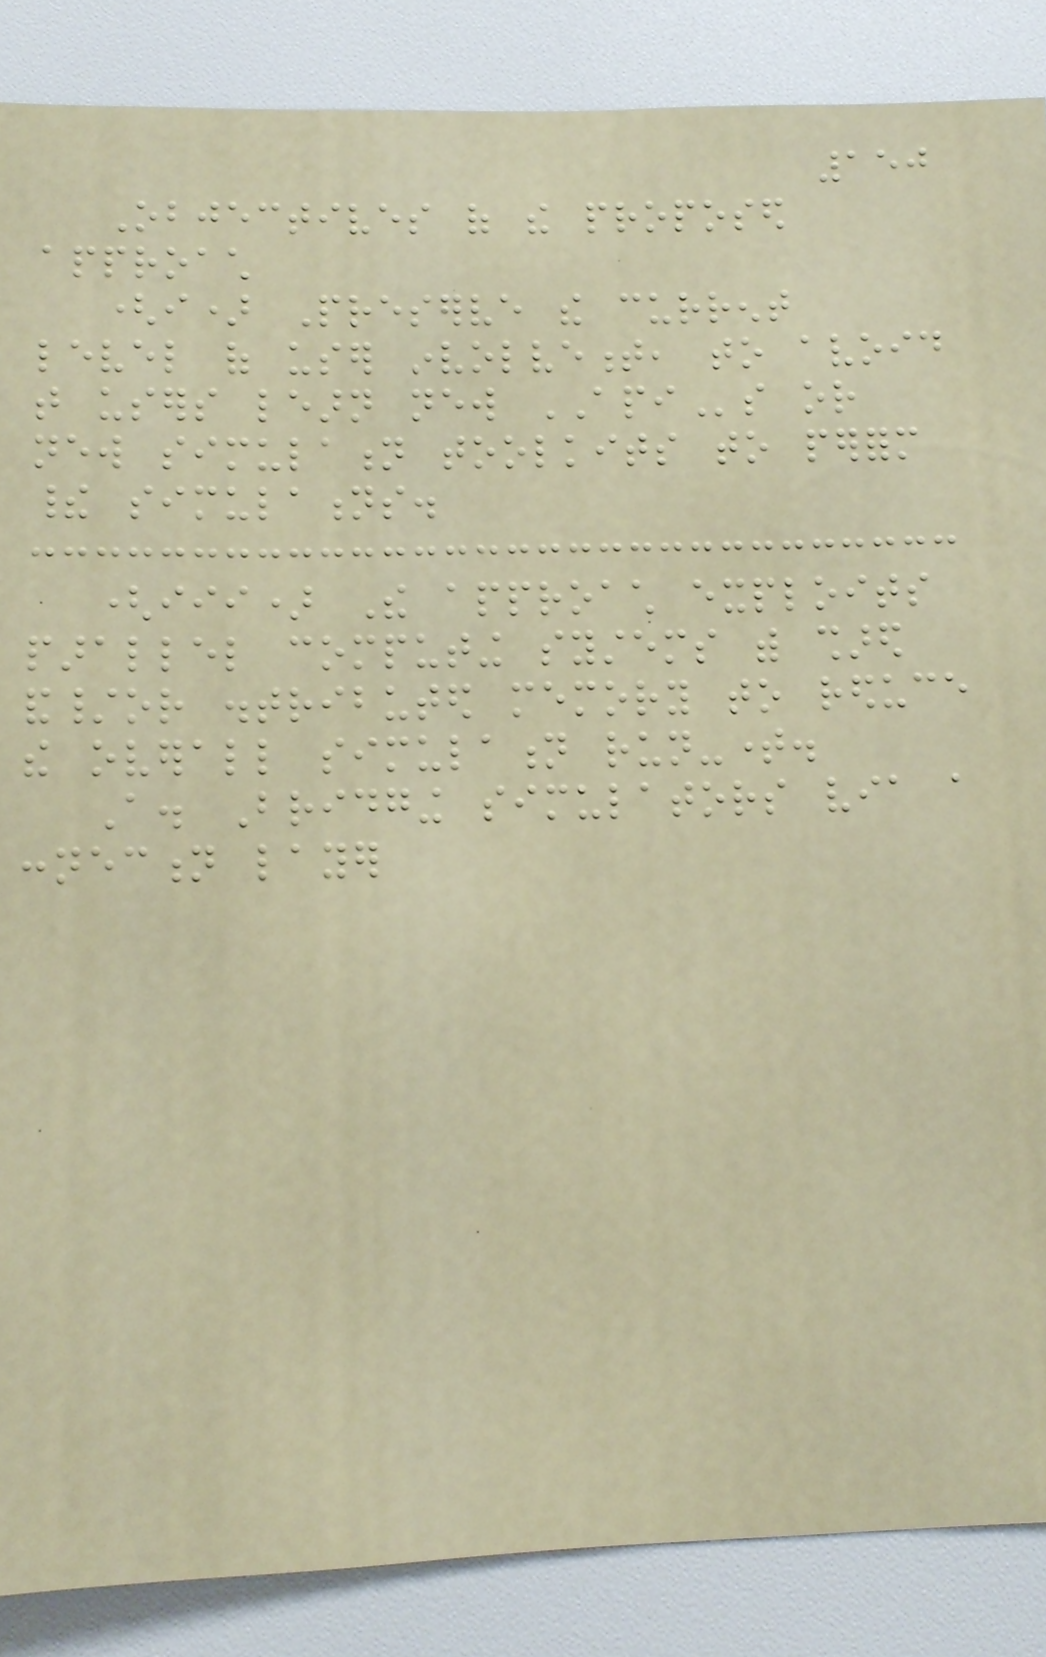150
Objectives of the proposed
approach
(i) Preserve the current
level of user involvement, to avoid
that users learn new APIs or
new simulation toolkits to perform
their simulations.
(iii) The approach exploits
parallel computing systems with shared
and/or distributed memory to reduce
the overall simulation run-time.
A. Bridging simulators via a
connection layer
